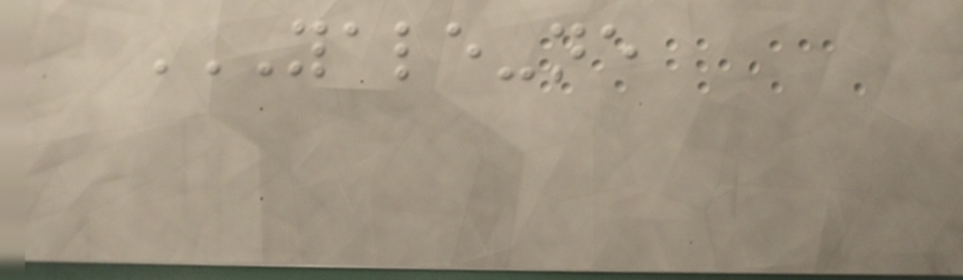YALE-NE
